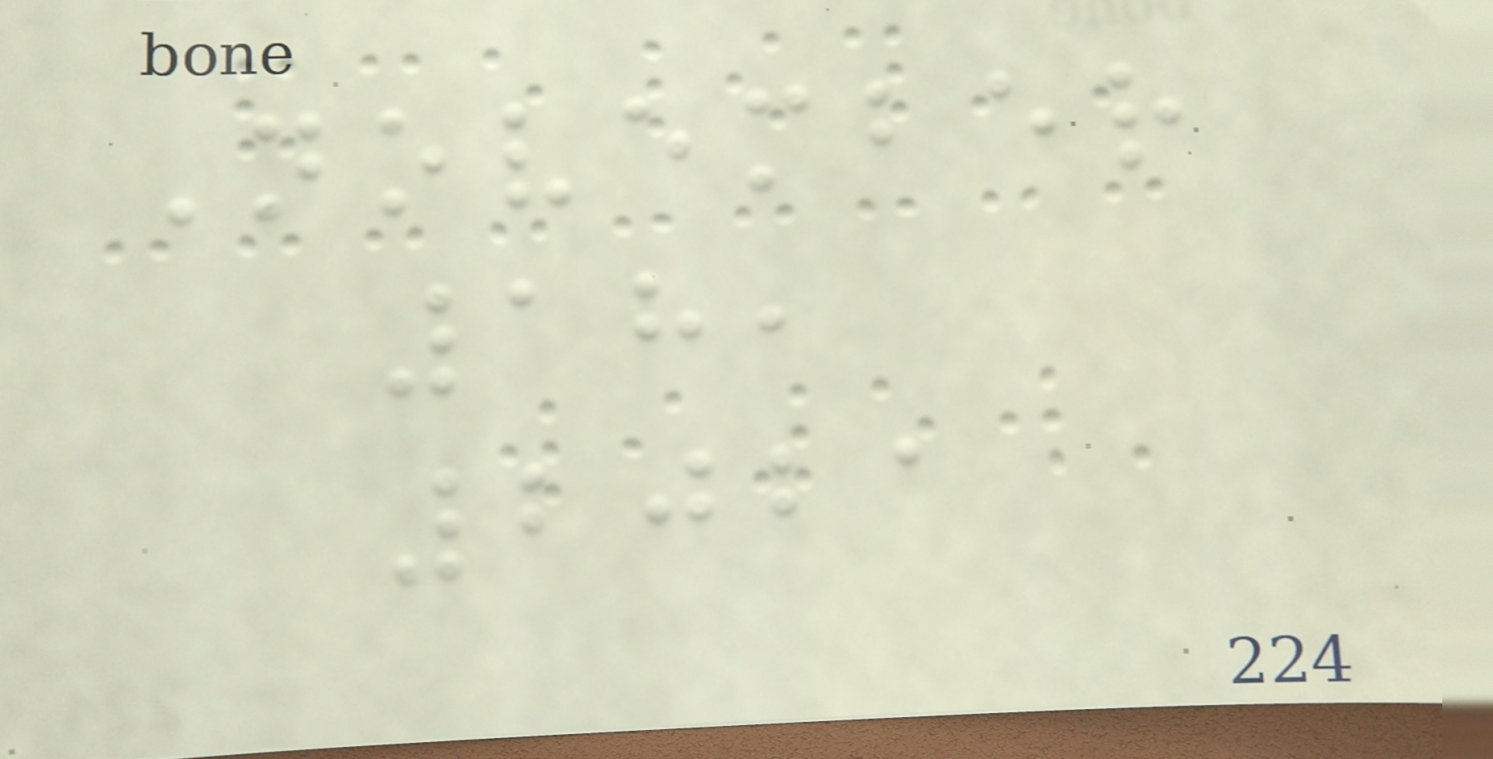November
18,
2021
